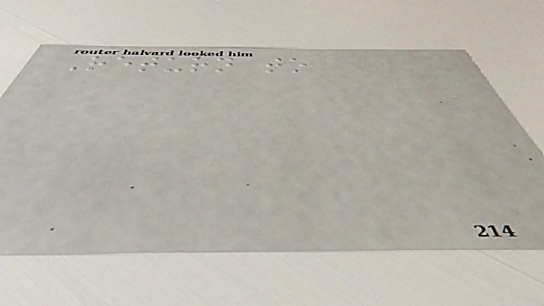Return to
